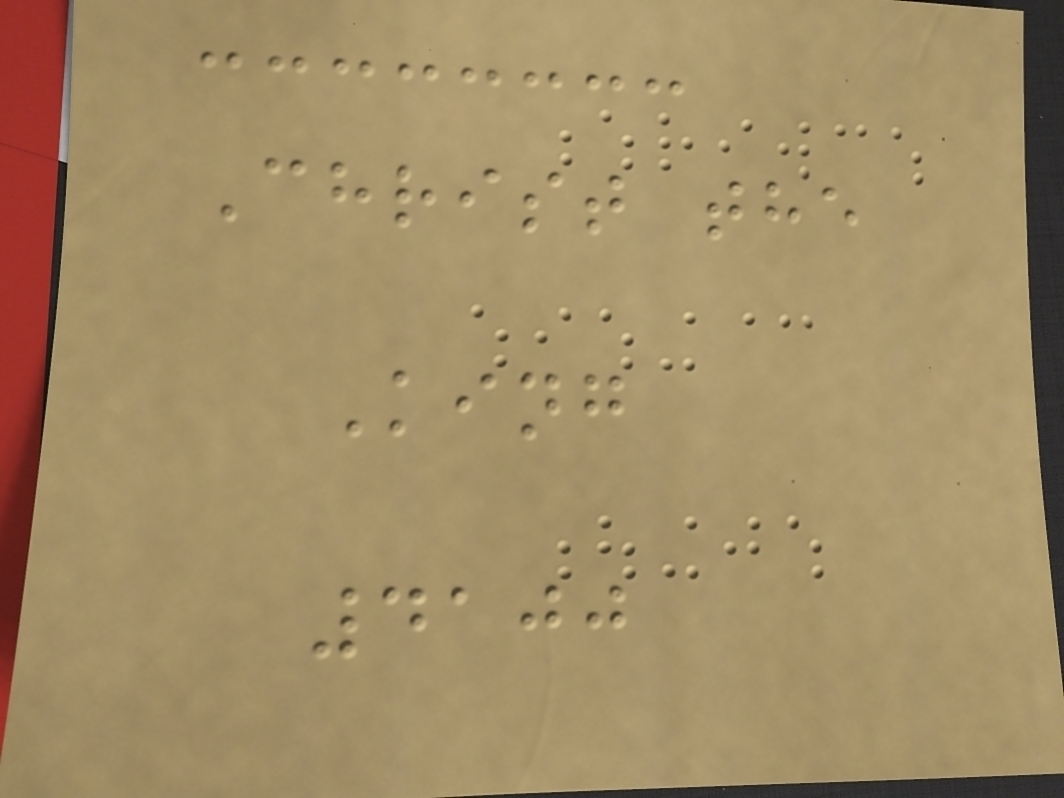Christ the
King
4100
